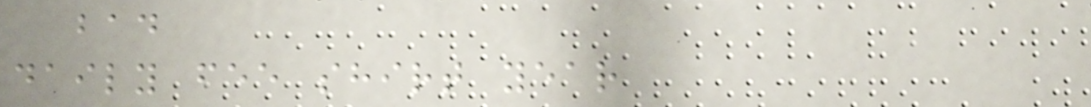bad
daily fee shirt year
